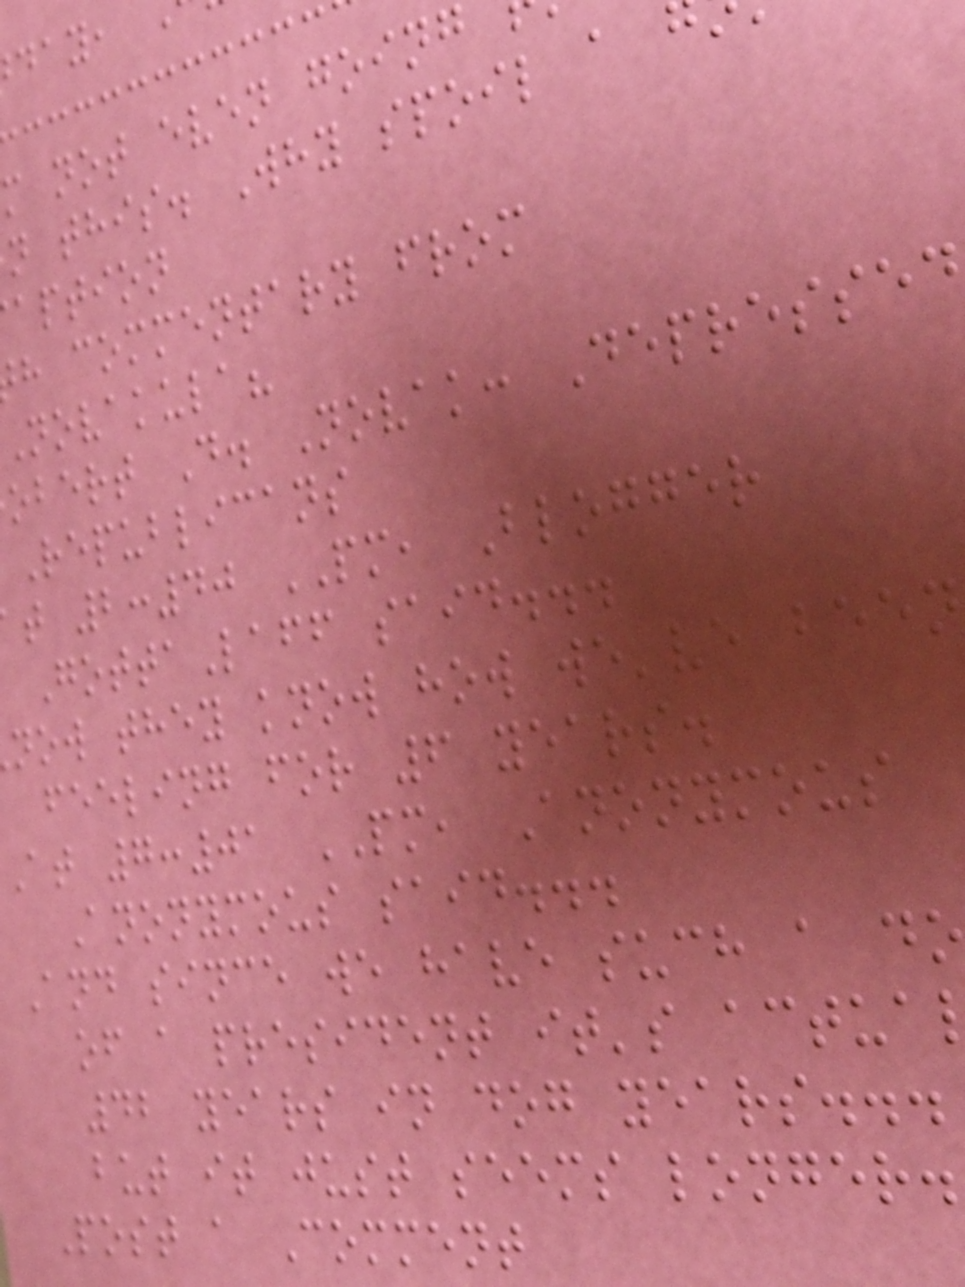m not even going
n this. Why spoil a
aption
h commentary from
Novakula?
obert D. Novak: Depressed
Republicans
t 2:40 PM, Blogger
GottaLaff said...
now they know how we've been
feeling for 6 years.
At 7:01 PM, Anonymous
Anonymous said...
And since we have such a d
of a president it's actua
42 years in dog years...
but it just seems longer.
Post a Comment
